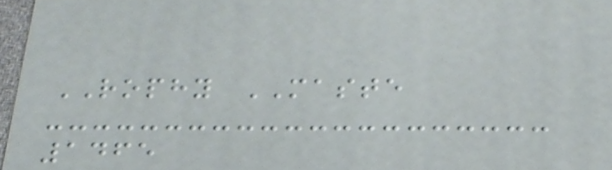ROPHY MASTE
1465
